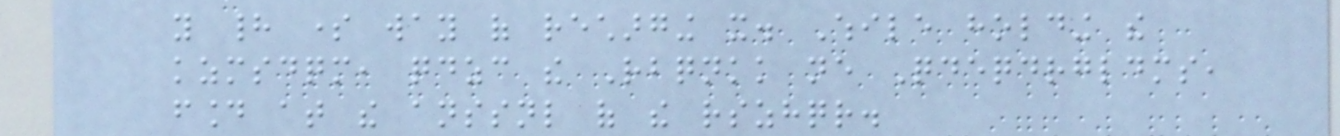you had some way of recharging it. While holding the
kzmsdqm, qdzc the Rbqnkk ne Qdeqdrgldms,
found at the anssnl of the rszhqr.
